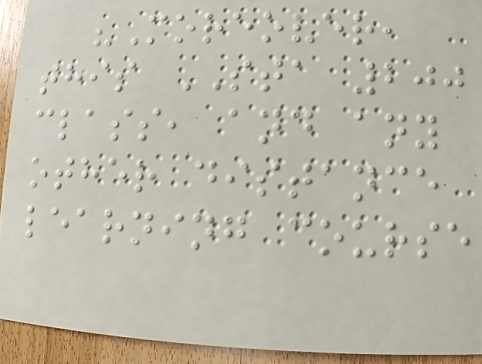"Moreover,
this STA 200
class, and any
other distance
learning course
